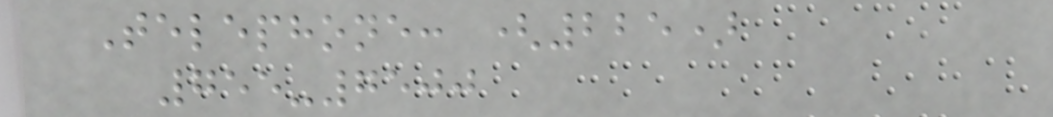Telephone: (225)
755-7500
